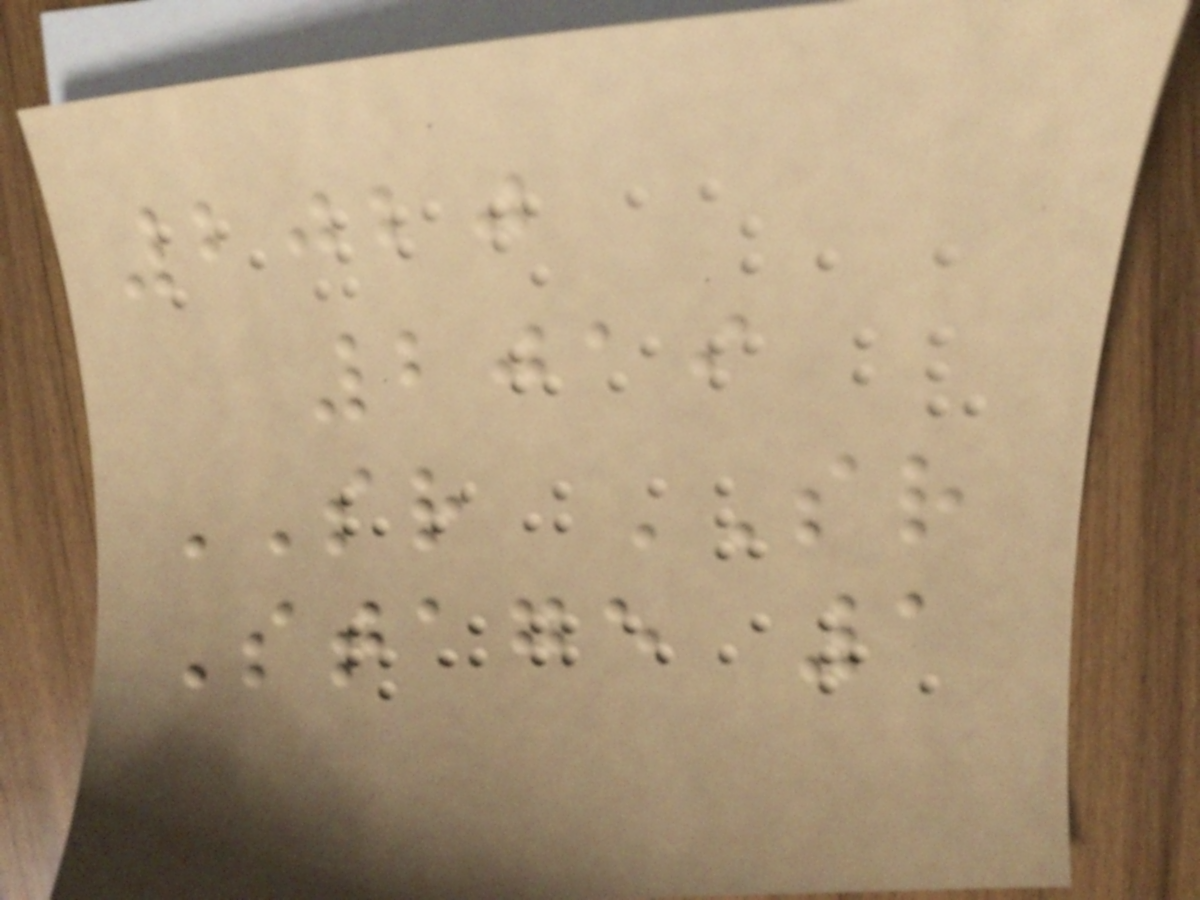2020
2019
SR SR
Stage 1
